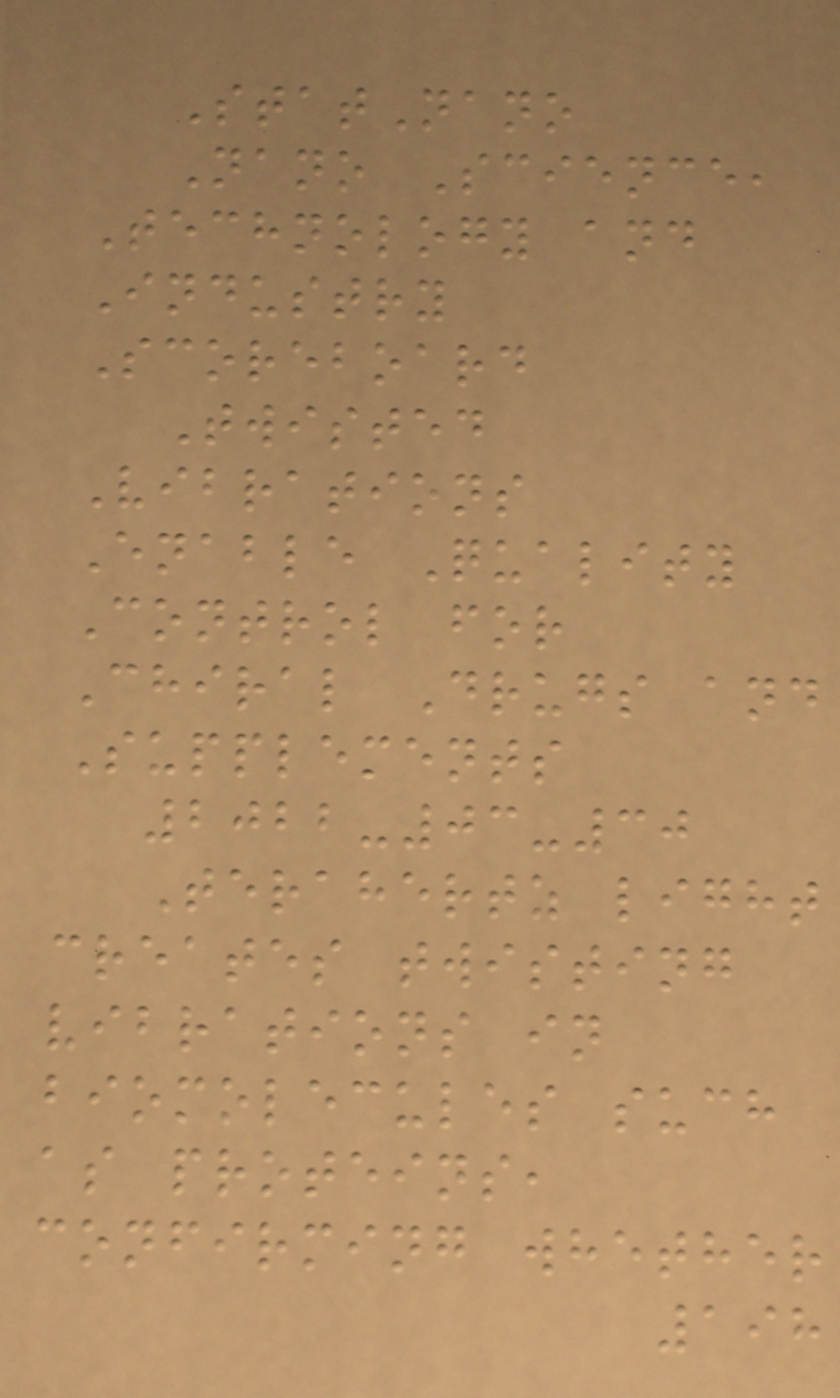StatNano
Nano Science,
Technology and
Industry
Scoreboard
Twisted
Vibrations
Enable Quality
Control for
Chiral Drugs and
Supplements
2022-03-30
Terahertz light
creates twisting
vibrations in
biomolecules such
as proteins,
confirming whether
198
